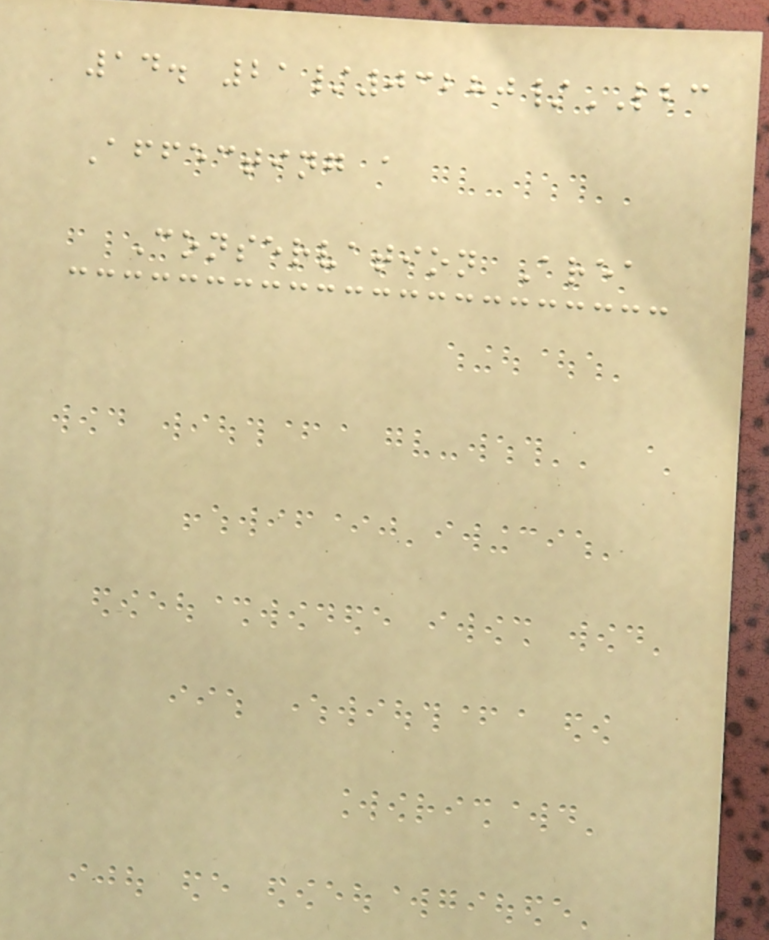14. 21/03280/LBC
Affecting a
Conservation Area
